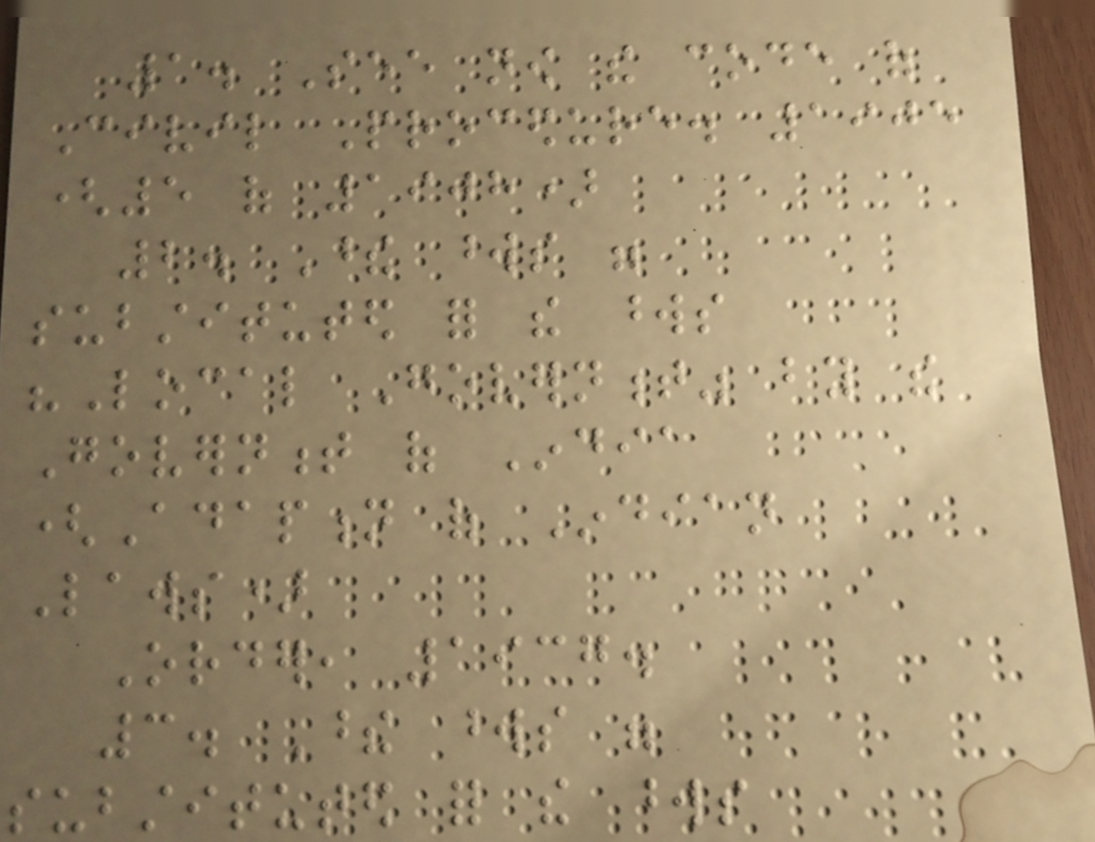1. See now the code of
Civil Procedure. 1905
(5 of 1908)
2. These words were
substituted for the words
"Local Government" by the
Government of India
(Adaption of Indian
Laws)
Order, 1937.
3. These words were
substituted for the words
